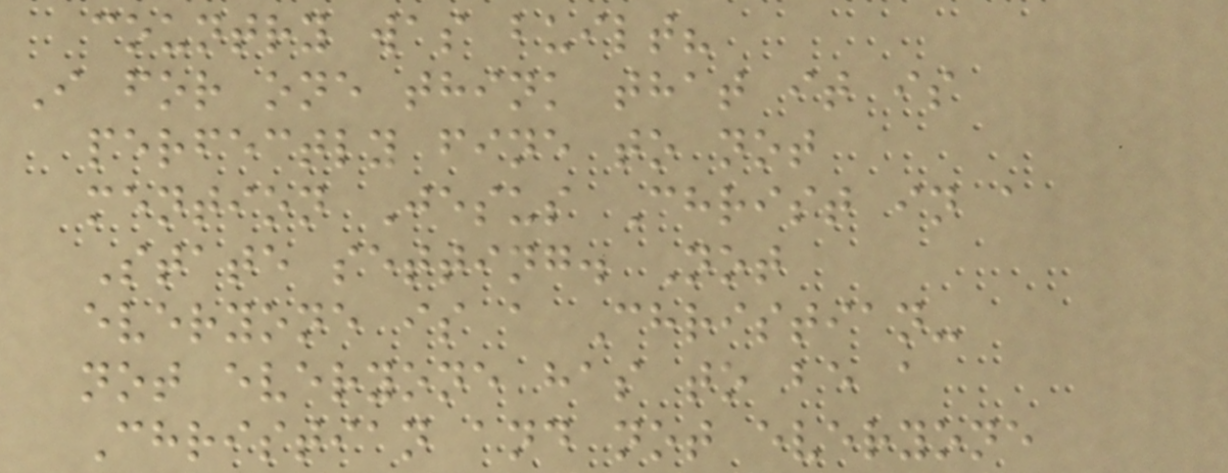country was built?
I for one think that it is
perfectly fine to not
mention Jesus Christ in a
State setting. Not
everyone is a Christian-
not everyone has to be a
Christian and not everyone
